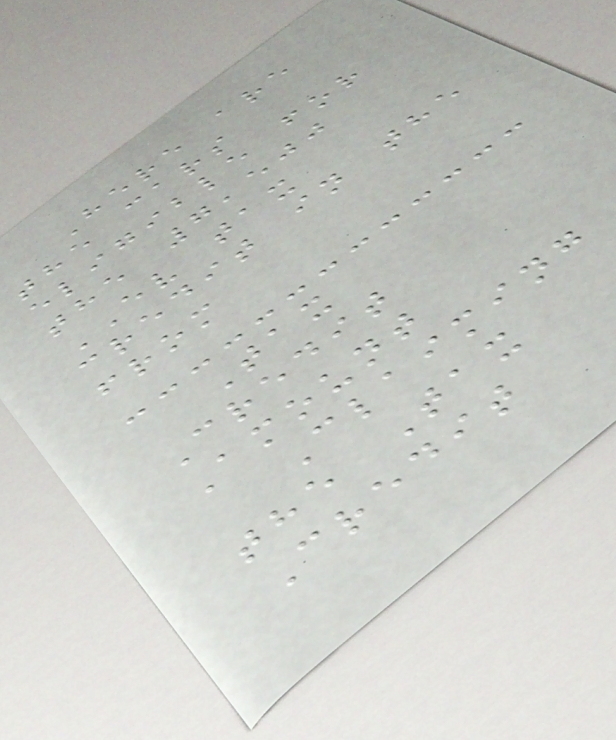Here are
the cars
eligible for
the 7,500
EV tax
credit in the
from
Tax
Credit
Amount
Claiming
the Tax
Credit
